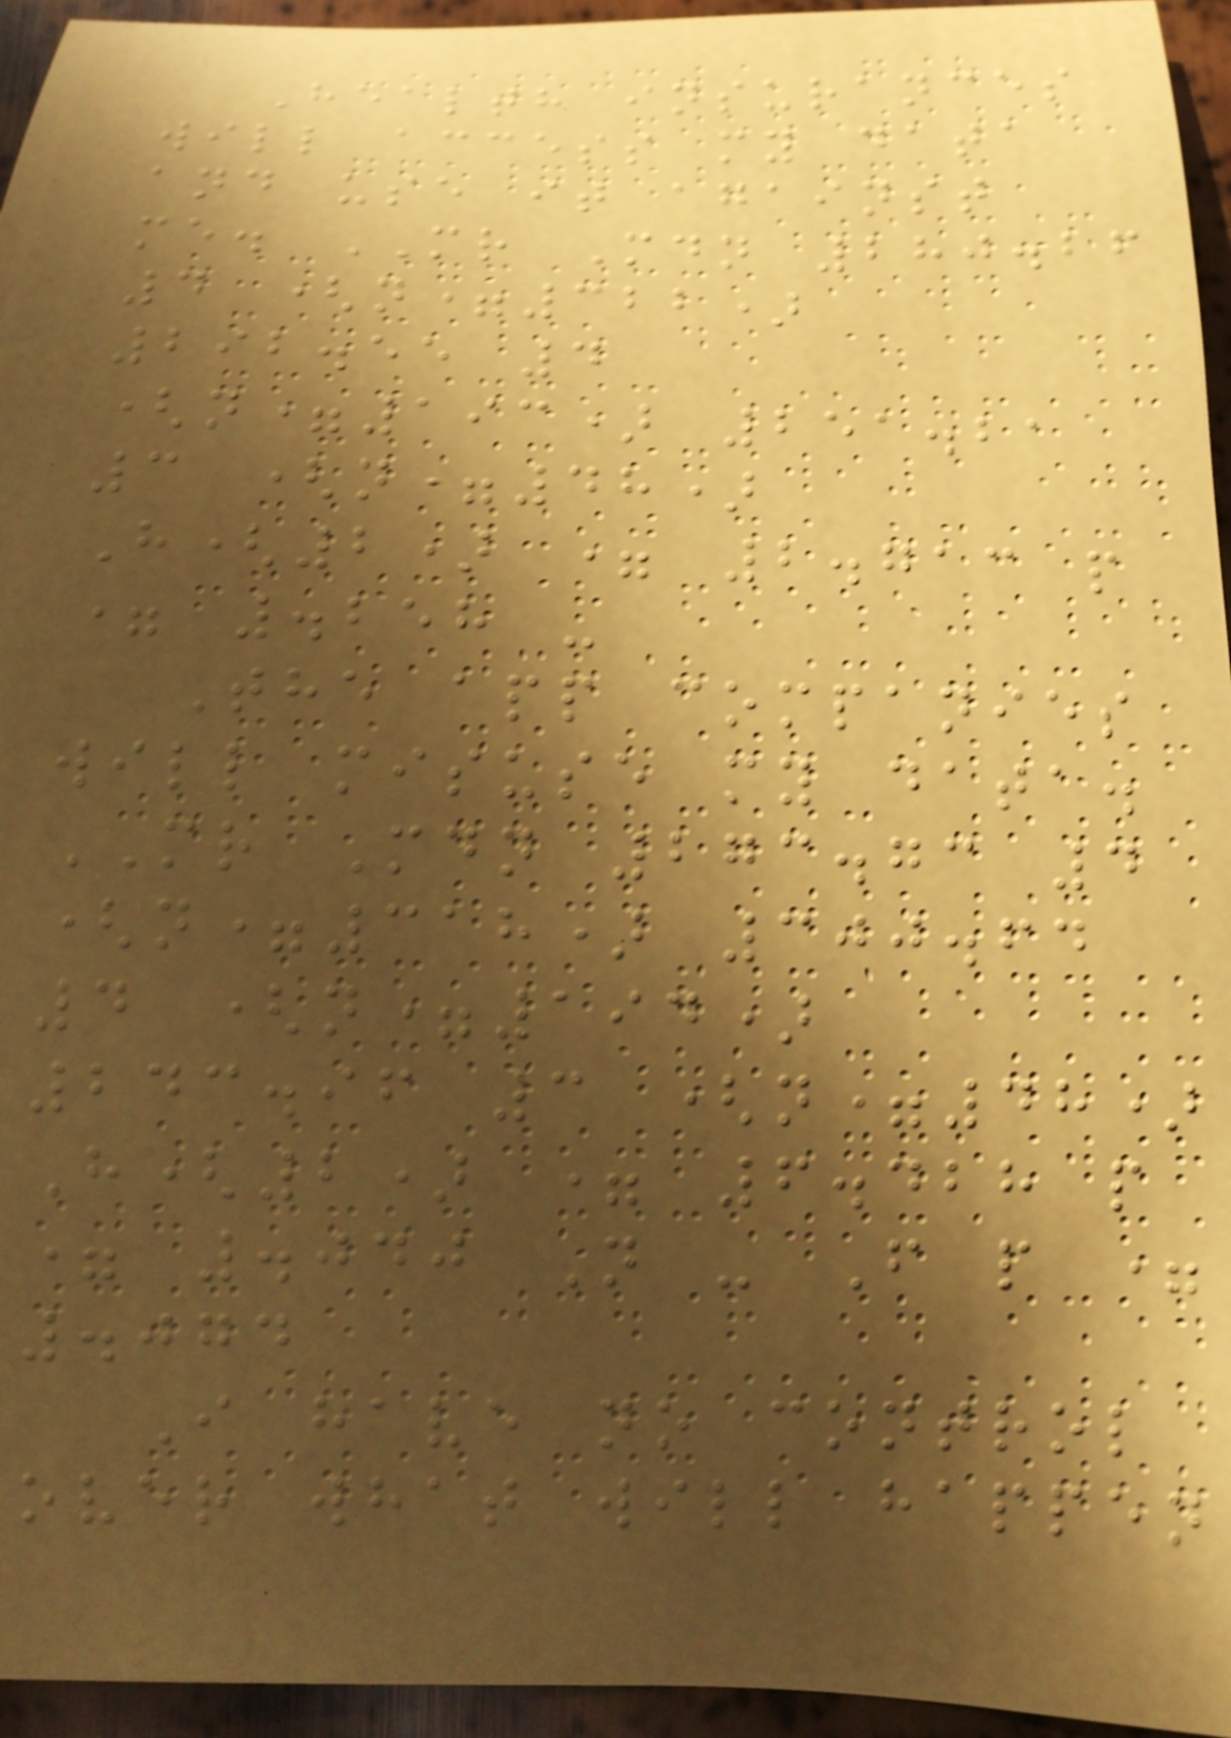Health insurances
will access my data
and use it against
me. MR Mdn 280.26
4 (n=322)
292.55 4
(n=193) 251.21
3 (n=48)
H(2) = 2.713 p
= .258 -
The app companies
will misuse my data.
MR Mdn 273.73 4
(n=318) 300.64
4 (n=194)
243.96 3 (n=48)
H(2) = 6.428 p
= .040 N - F p =
.074
I have no control
over what will happen
